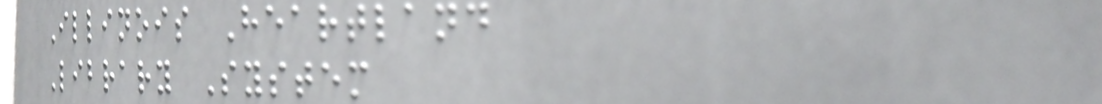Illinois Heartland
Library System
